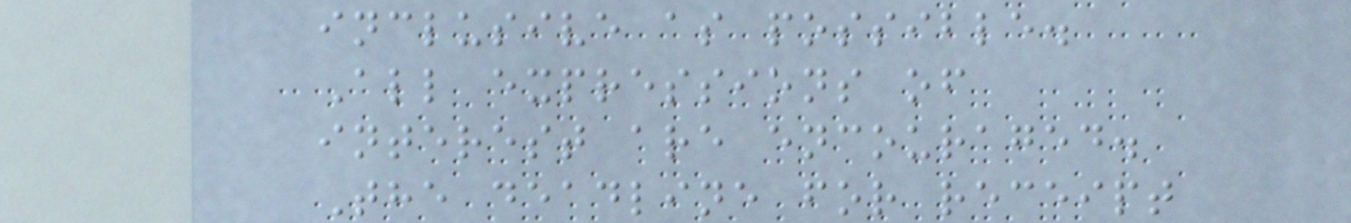inclusive as possible.
All expressions of
interest are encouraged.
The deadline for receipt
